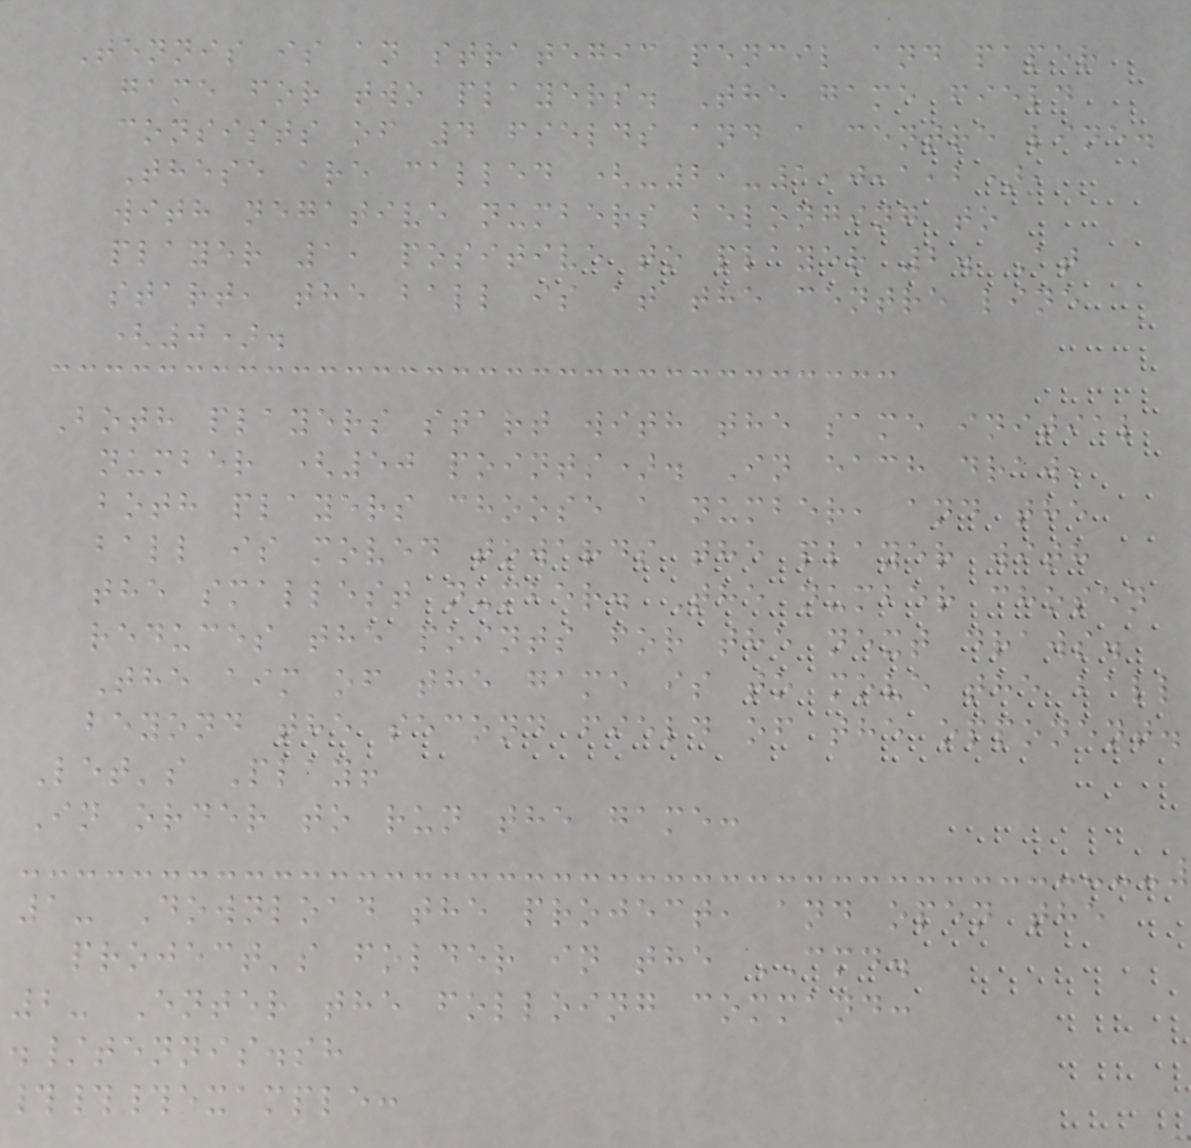Tennis is an strategic pencil and paper
game for two players. The game field
consists of 4 fields and a centre line.
These are called (-2,-1,0,1,2),
with negative numbers belonging to
player 1, positive to player 2. At
start, the ball is at the centre line
(0).
Both players start with the same initial
number (50 points). In each draw,
both players choose a number, and the
ball is moved towards the player with
the smallest number. The number chosen
reduces the points for the next draws.
The aim of the game is to move the ball
beyond the second field of the opponent.
Let's Play!
In order to run the game:
1- Download the project, and open the
project's folder in the CMD.
2- Enter the folloing command:
./tennis.sh
###example:
